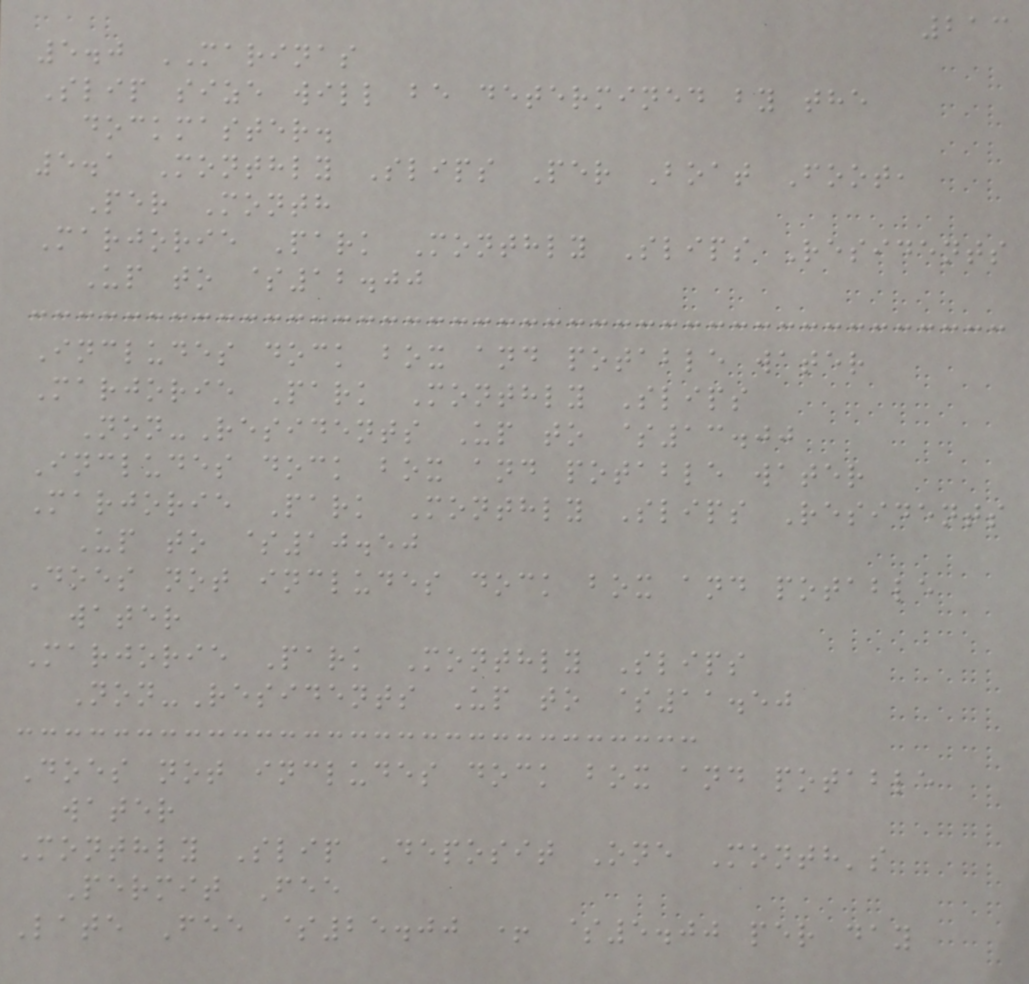213
5.0 MARINAS
Slip size will be determined by the
dockmaster.
5.1 Monthly Slips Per Boat Foot,
Per Month
Marjorie Park Monthly Slips Residents
Up to $12.00
Includes dock box and potable water
Marjorie Park Monthly Slips
Non-Residents Up to $13.00
Includes dock box and potable water
Marjorie Park Monthly Slips Residents
Up to $10.50
Does not includes dock box and potable
water
Marjorie Park Monthly Slips
Non-Residents Up to $11.50
Does not includes dock box and potable
water
Monthly Slip Deposit One Month's
Permit Fee
Late Fee $25.00 + $5.00 per day
